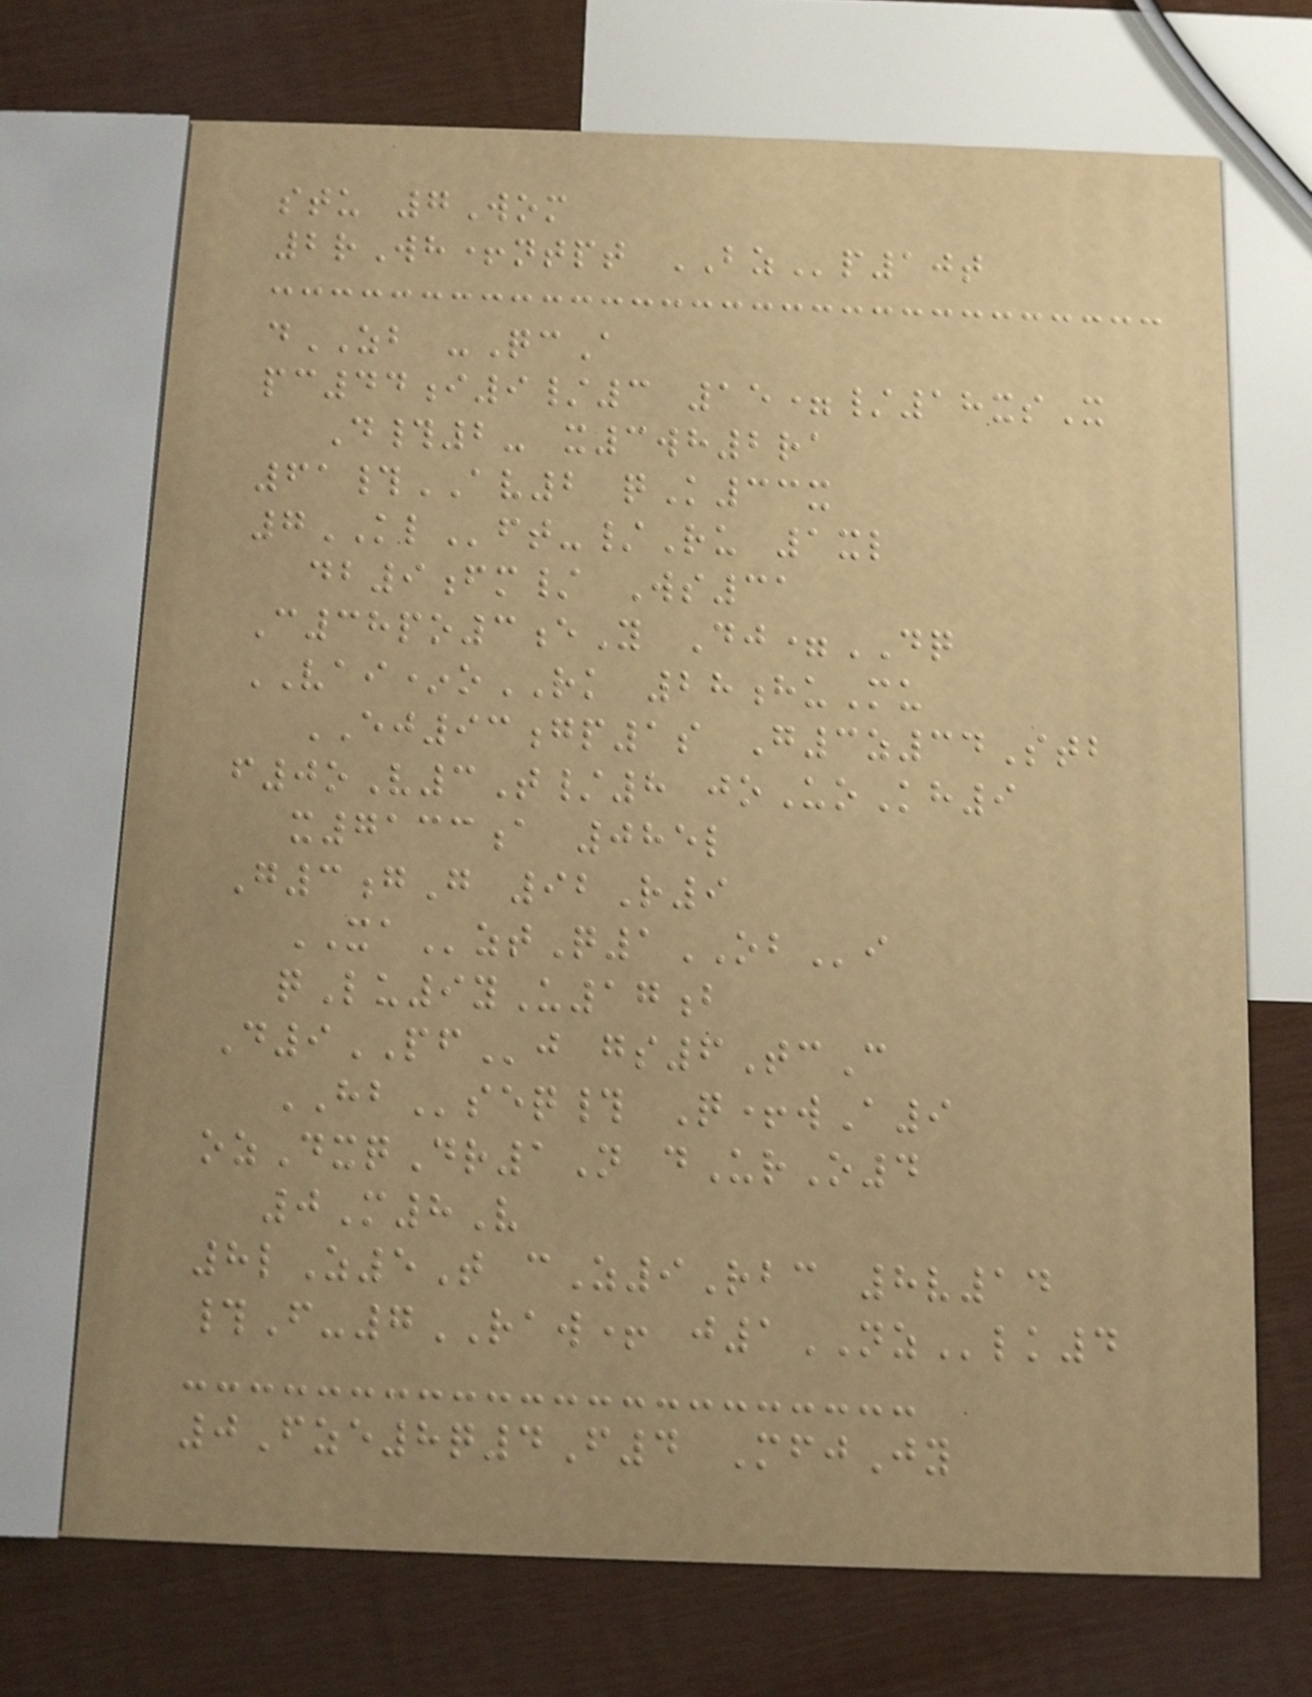stu 7Wom
2rWh+ntpt BZp10t
dZB -QcA
pc44i9/3 15=/18xsX
D#2- x3wh2ra
61#AV2 qK33x
7KLft-/Ru 1xl
db9fm/ Ws31
C38po3eY Dj=DQ
VAI*oRK 28huMu
EJ93gp1s G3z34Stb
f0oV3T/8 joUoKh9
x7133a 085l
G3gG 92R9
XAztQ1OBi
qLu9yU17b
D9PFj gs6TcC
HBseq# Q+wA9
ozDxqDr1N dUrO4
0M8V
8lZ5T cZ9Rbc 8v14
#F-7RAW+ j1NZlk4
0Fze8q4F4 MfjJy
